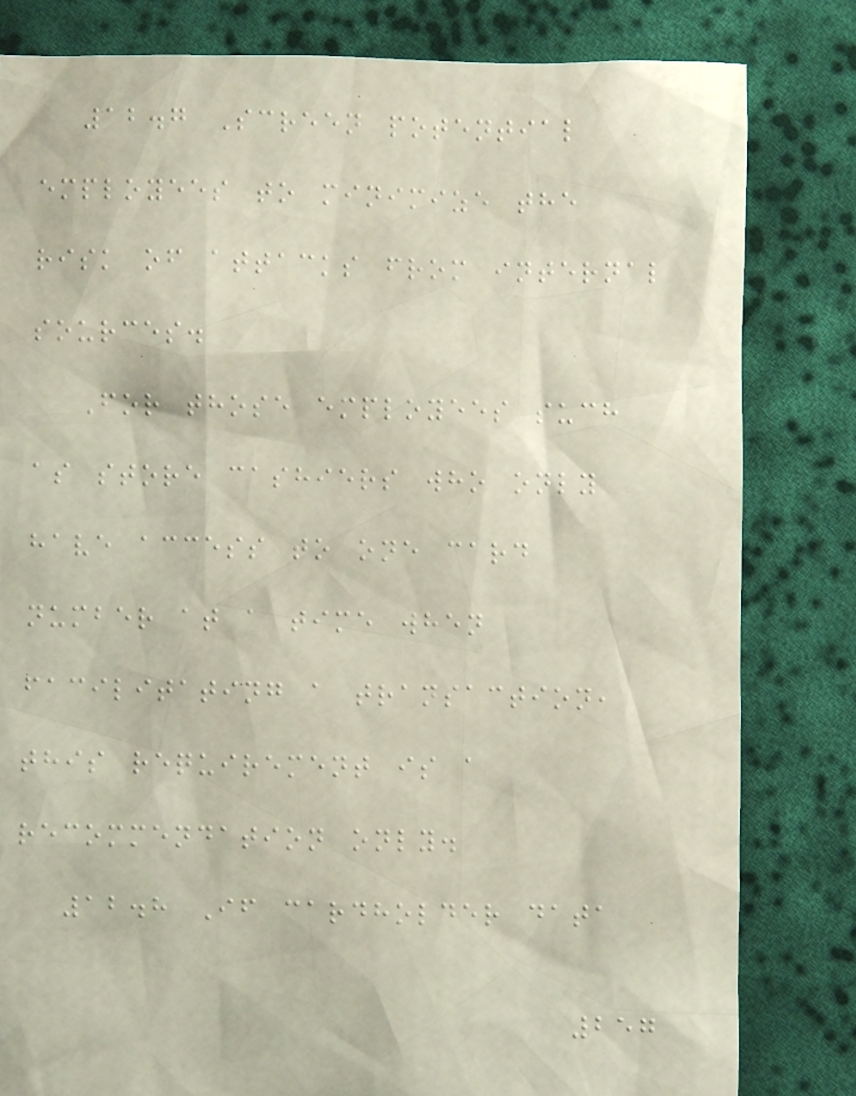12.7 Screen potential
employees to minimize the
risk of attacks from internal
sources.
For those employees such
as store cashiers who only
have access to one card
number at a time when
facilitating a transaction,
this requirement is a
recommendation only.
12.8 If cardholder data
257
